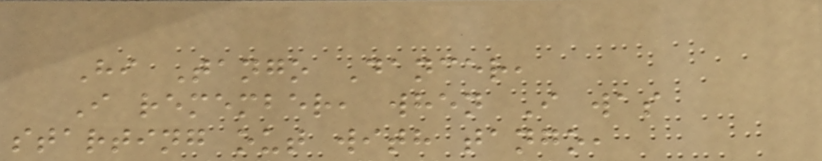Hi Tango Dancer,
I remember, when I was
starting out with tango,
